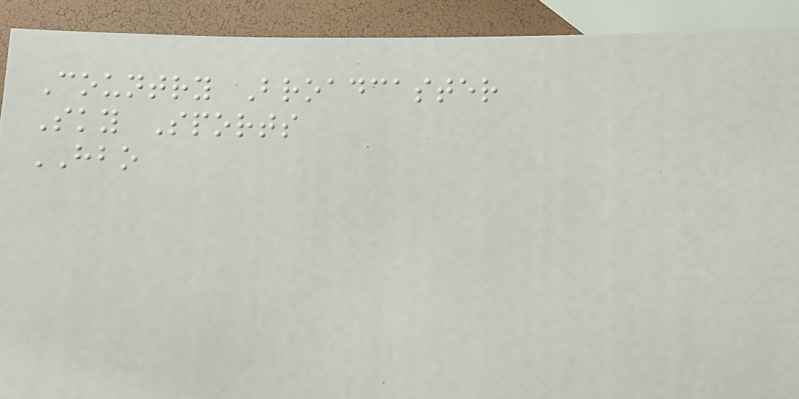Country Broadcaster
Sky Sports
HBO
